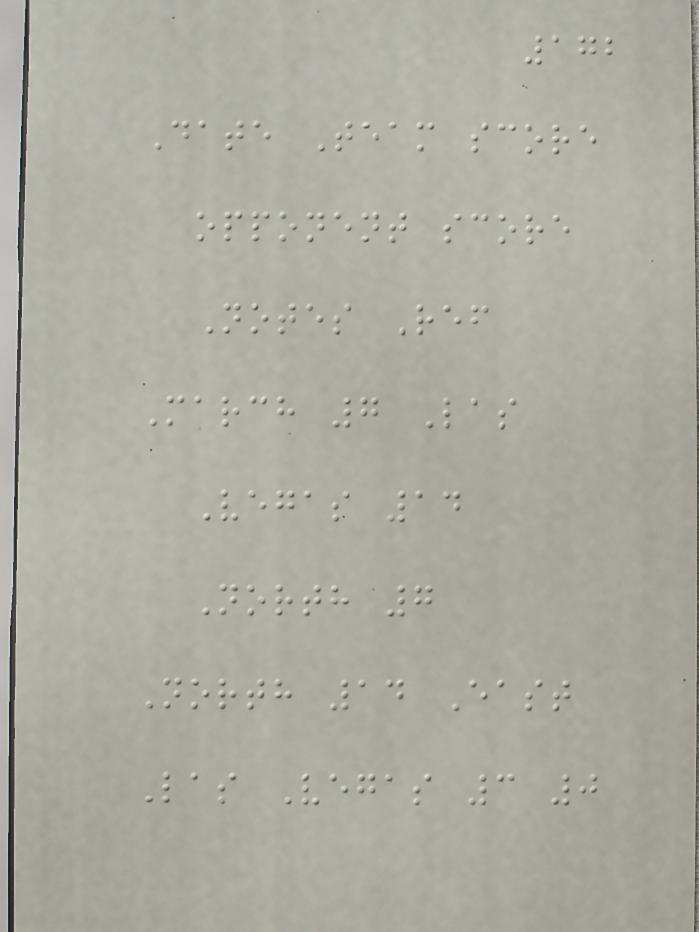172
Date Team score
opponent score
Notes Ref
March 7 Las
Vegas 14
North 7
North 14 East
Las Vegas 3 0
